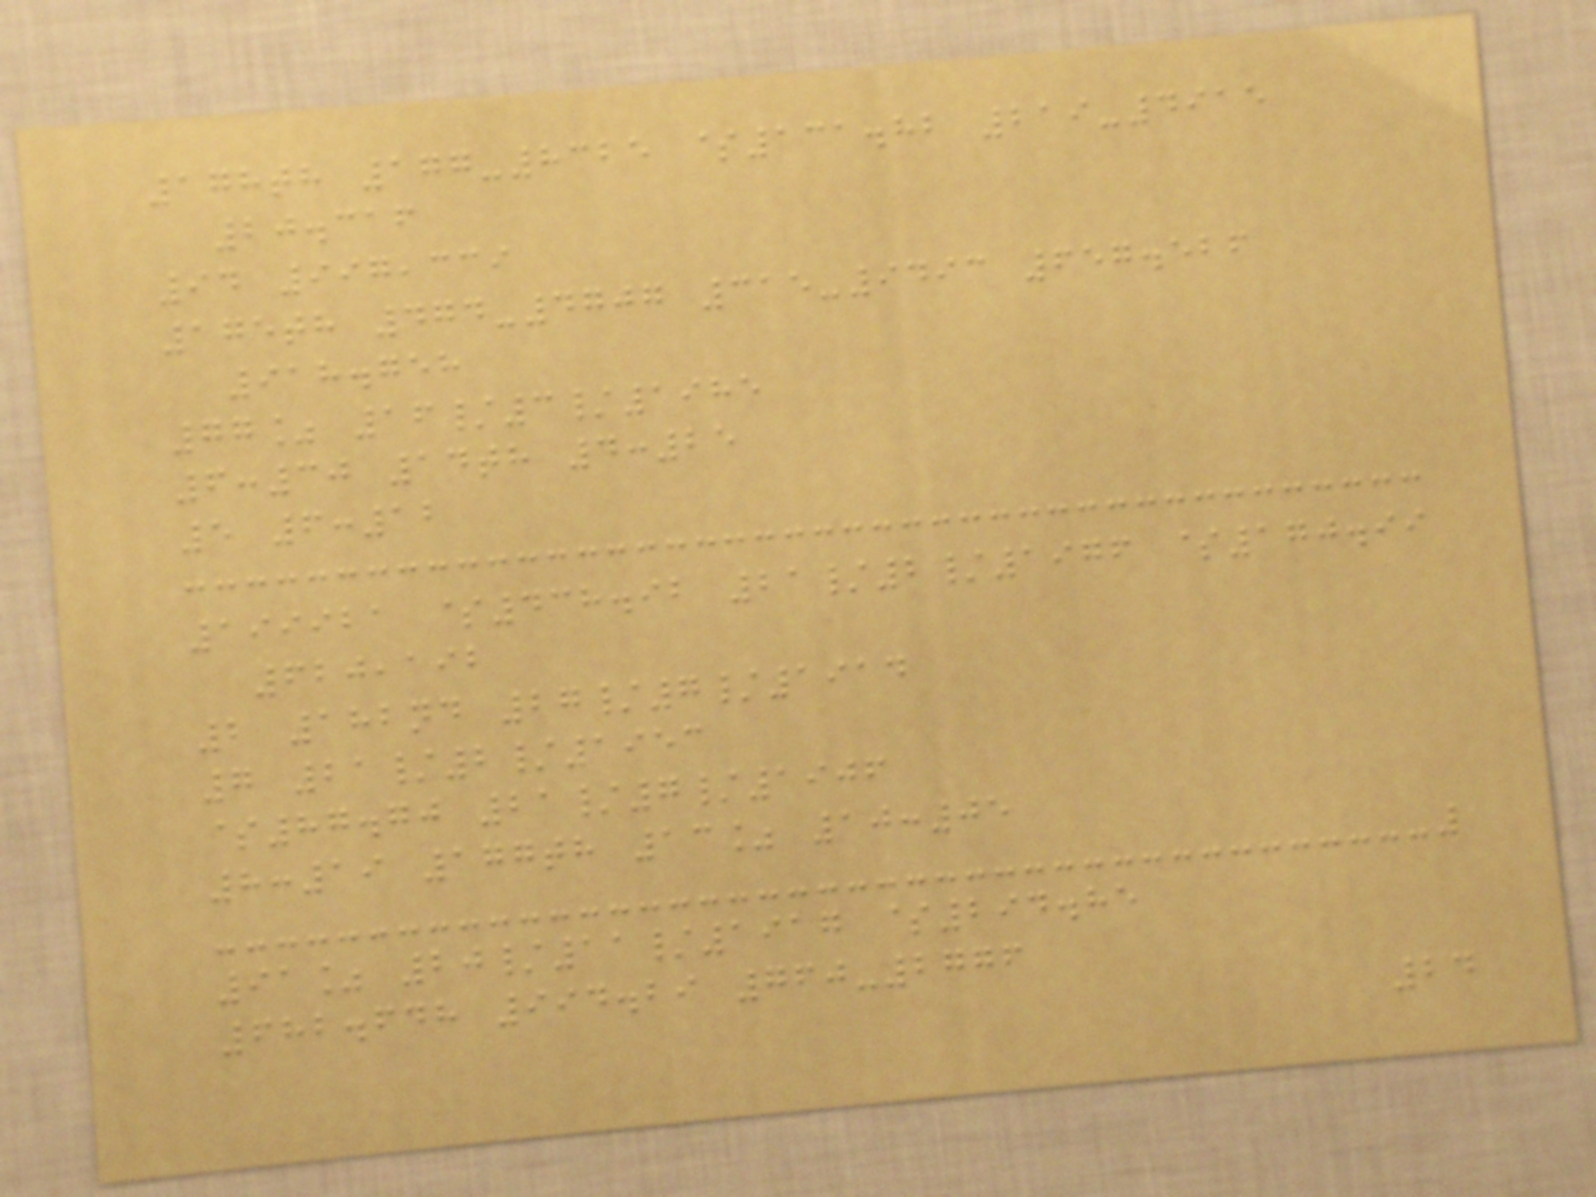178th 177-8325 $131.82 219-4915
20.316
94 997,339
175th 474-4707 315-9493 657.526
918.758
77% 16/3/1985
6:30 14th 4:25
5 6:12
199921 $438.92 21/2/1976 $170.99
620,192
2 182nd 27/7/1914
7 21/2/1953
$87.70 21/7/1906
8:19 177th 13% 10:05
91% 20/11/1917 $294.85
682.648 994.29 760-2776
24
